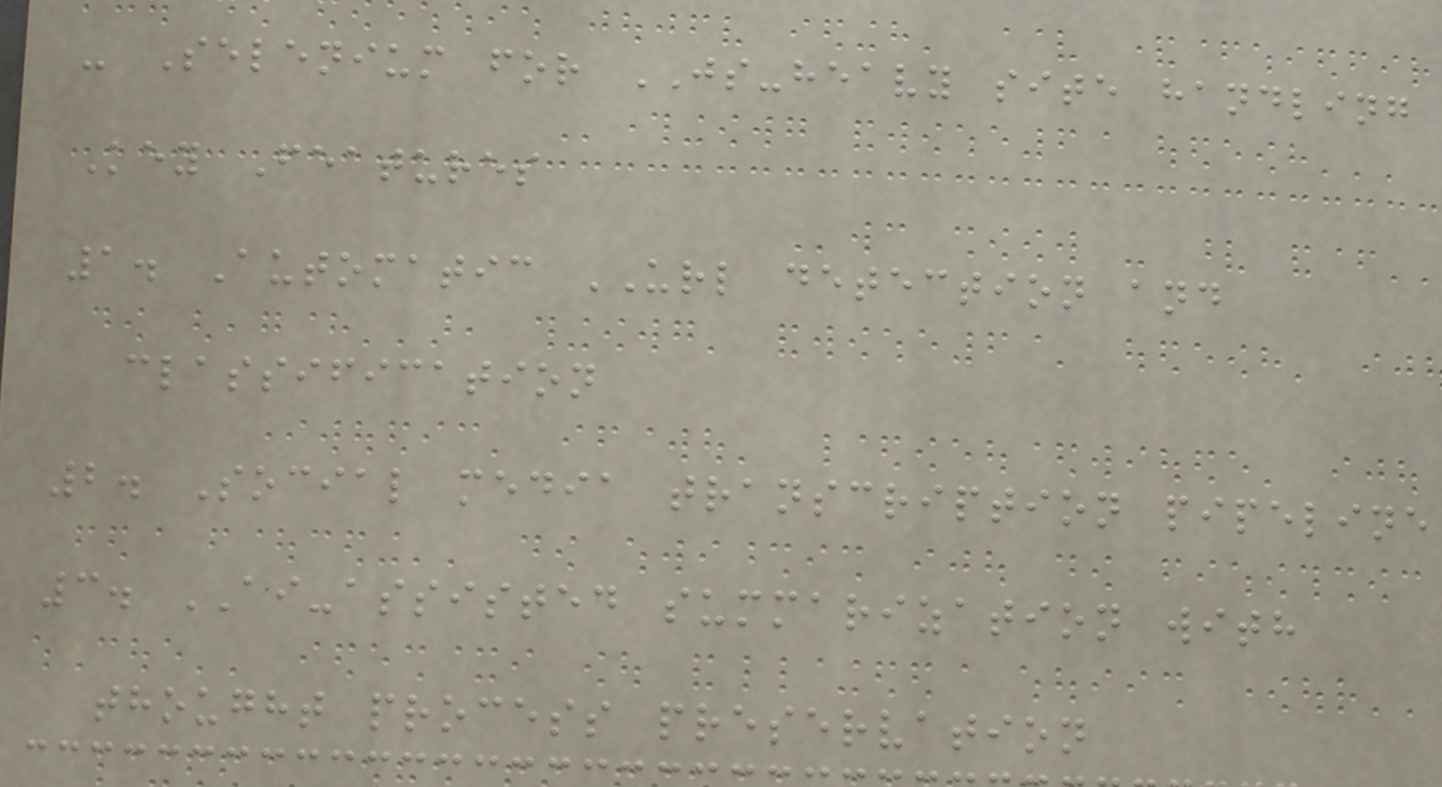- Selenium for JS-heavy site handling
Key Features
1. Automatic URL detection and
classification
2. Social media transcription pipeline
3. AI-assisted summarization with
thought process preservation
